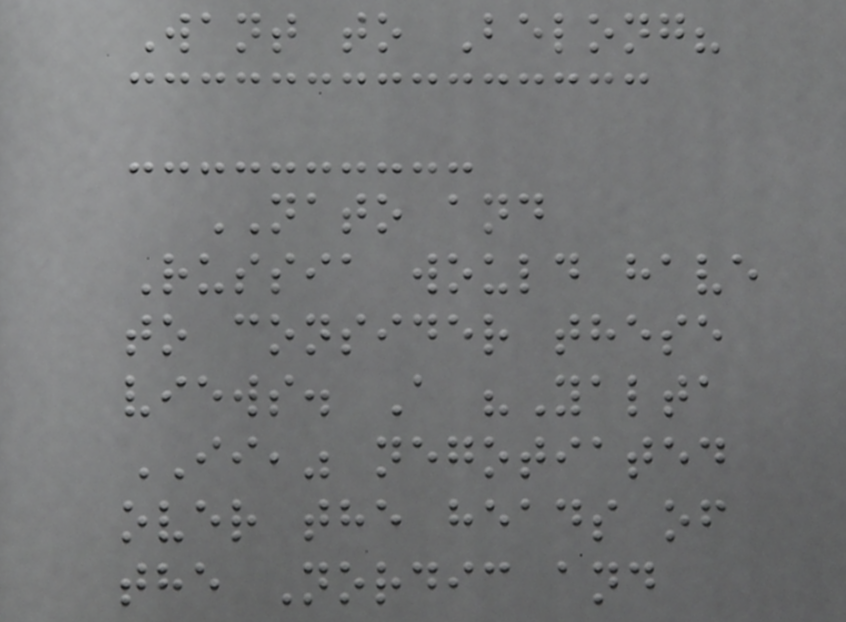Want to Belong?
NATO and
Russia would have
to consider these
views. A "Yalta
II," negotiated
over the heads of
the Nordic and
